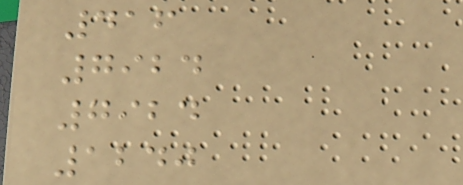416
7924
7924
1240
